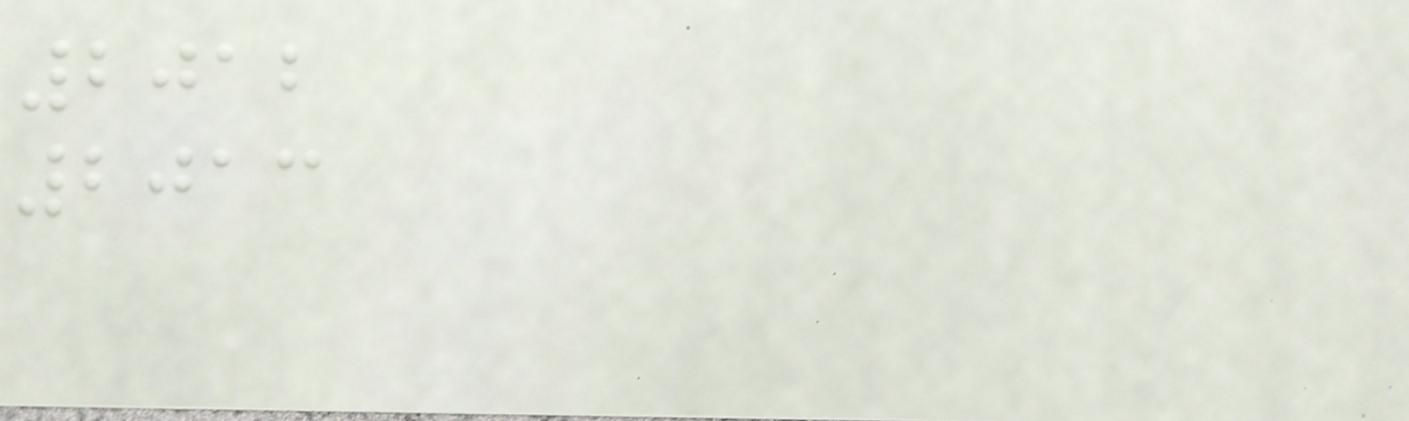2012
2013
